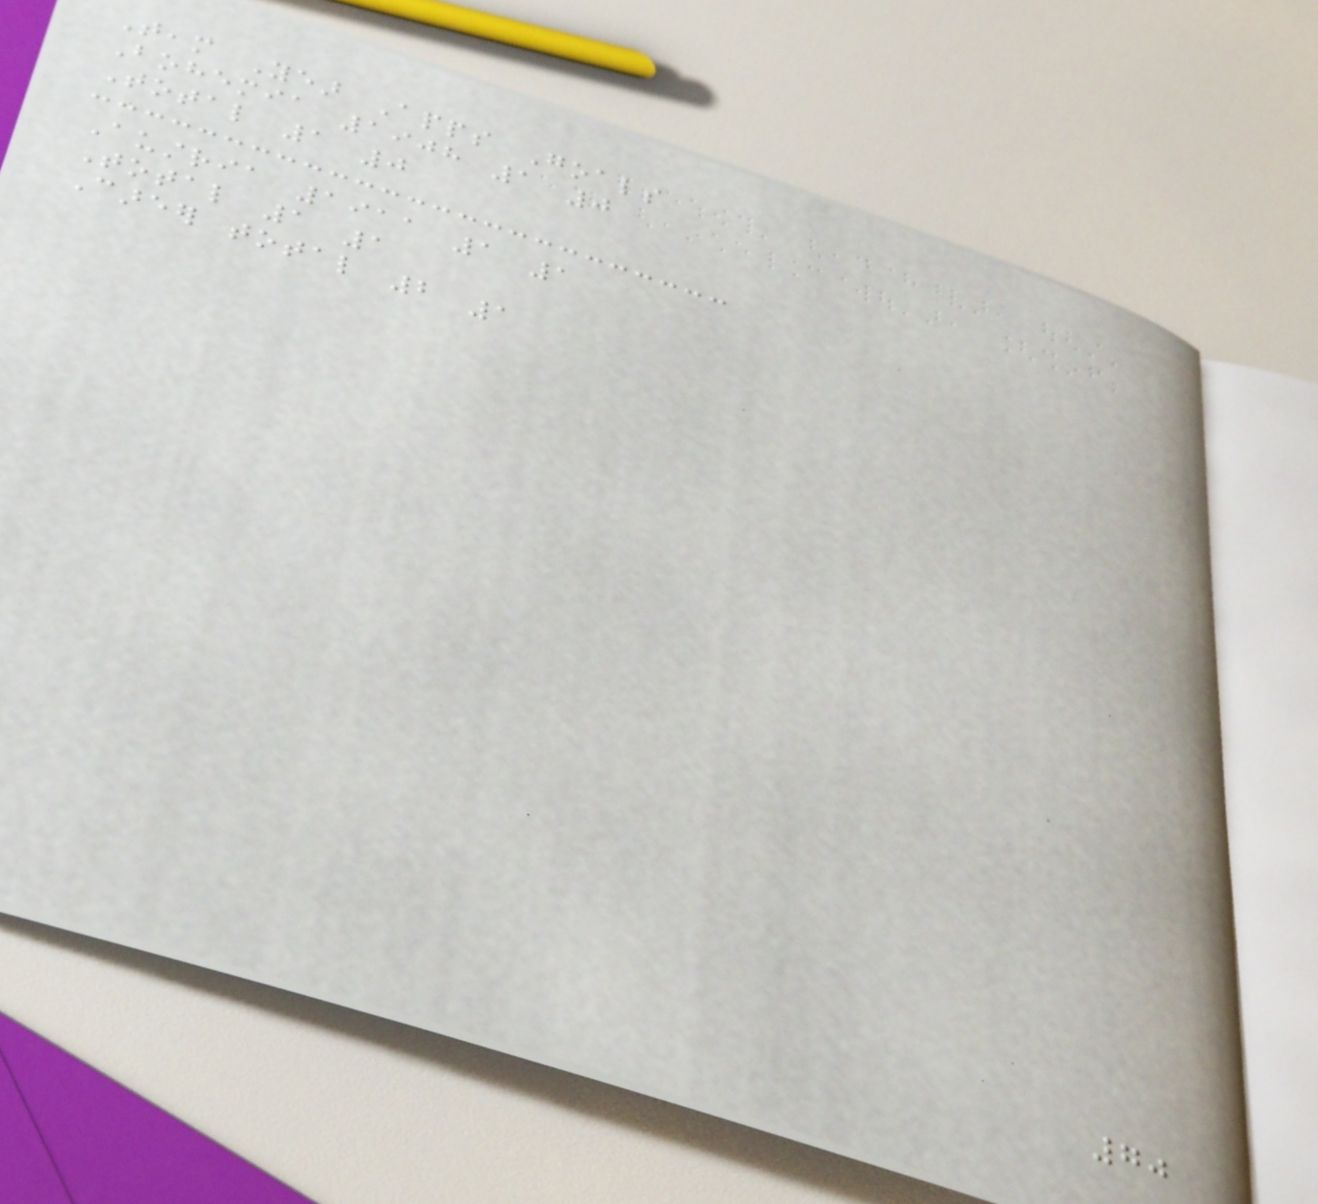Team Year Apps Goals
Bohemia 1908 1 0
Total 1 0
Austria 1911 1 1
Total 1 1
Career total 2 1
70
